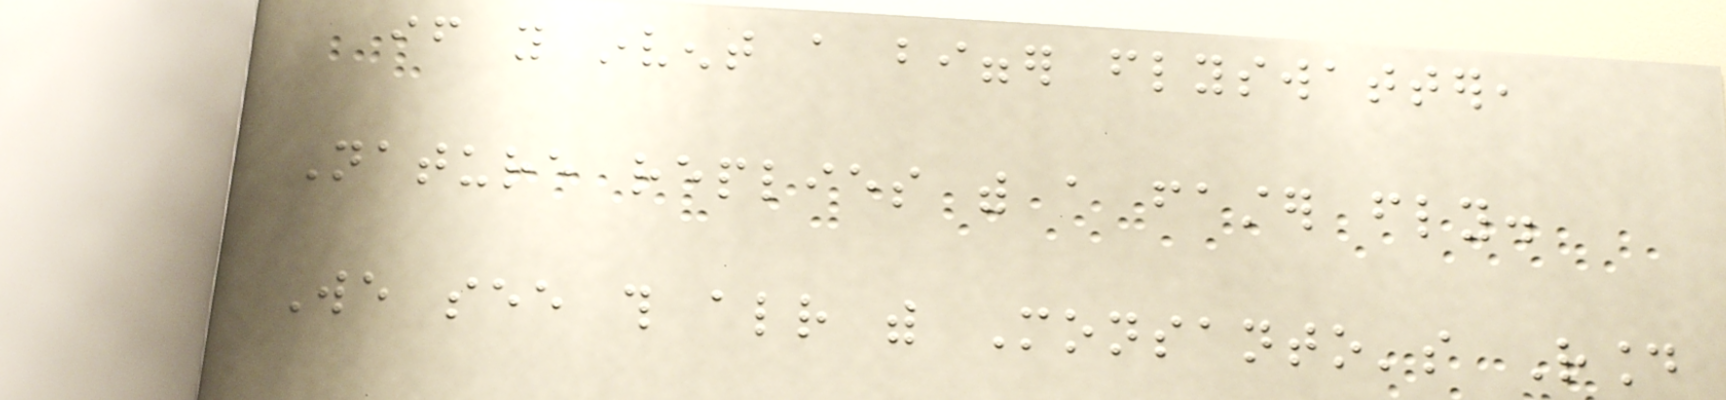if you invent a bigger flyswatter,
Nature replies with a faster fly.
We see this already with Monsanto's Round
